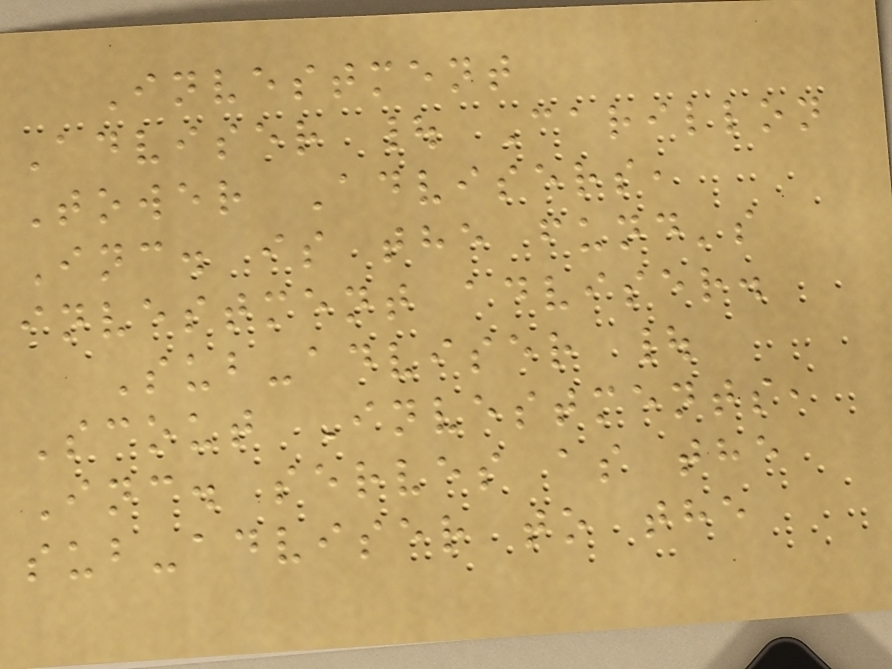Investment
Adviser | Carillon
Tower Advisers,
Inc. is the fund's
investment adviser.
Sub-adviser |
Scout Investments,
Inc. serves as the
sub-adviser to the
